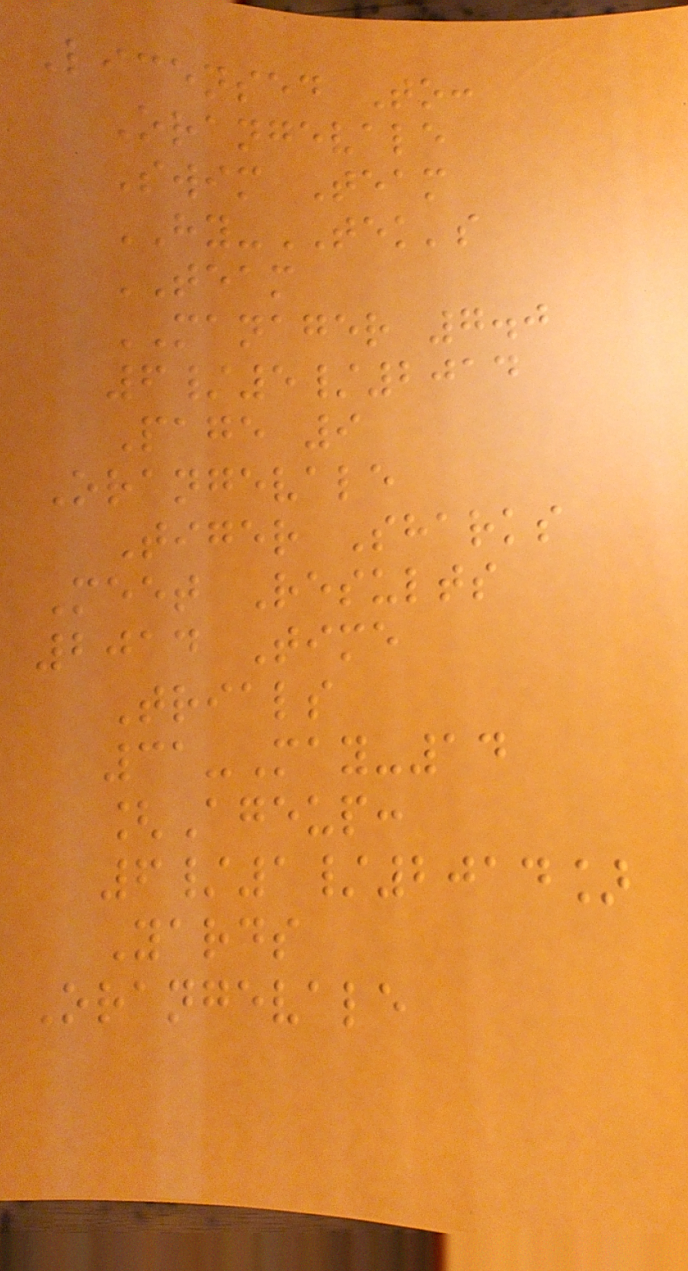Licensed To:
Orangevale
Swim Team
HY-TEK's
TEAM
MANAGER 7.0
6/5/2014
Page 9
Orangevale
Tiger Sharks
Meet Results
2014 Time
Trials
31-May-14
[Ageup:
6/1/2014]
Yards
Orangevale
